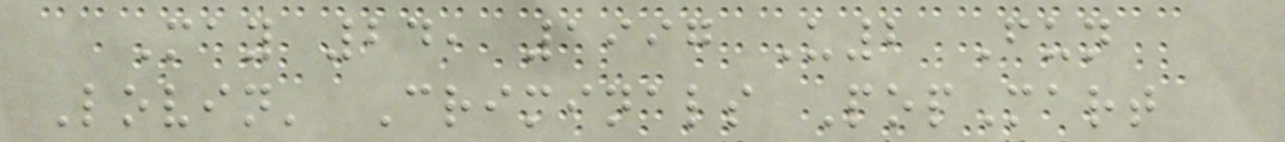May 24, 1997 U2 Fun
Lovin' Criminals PopMart
